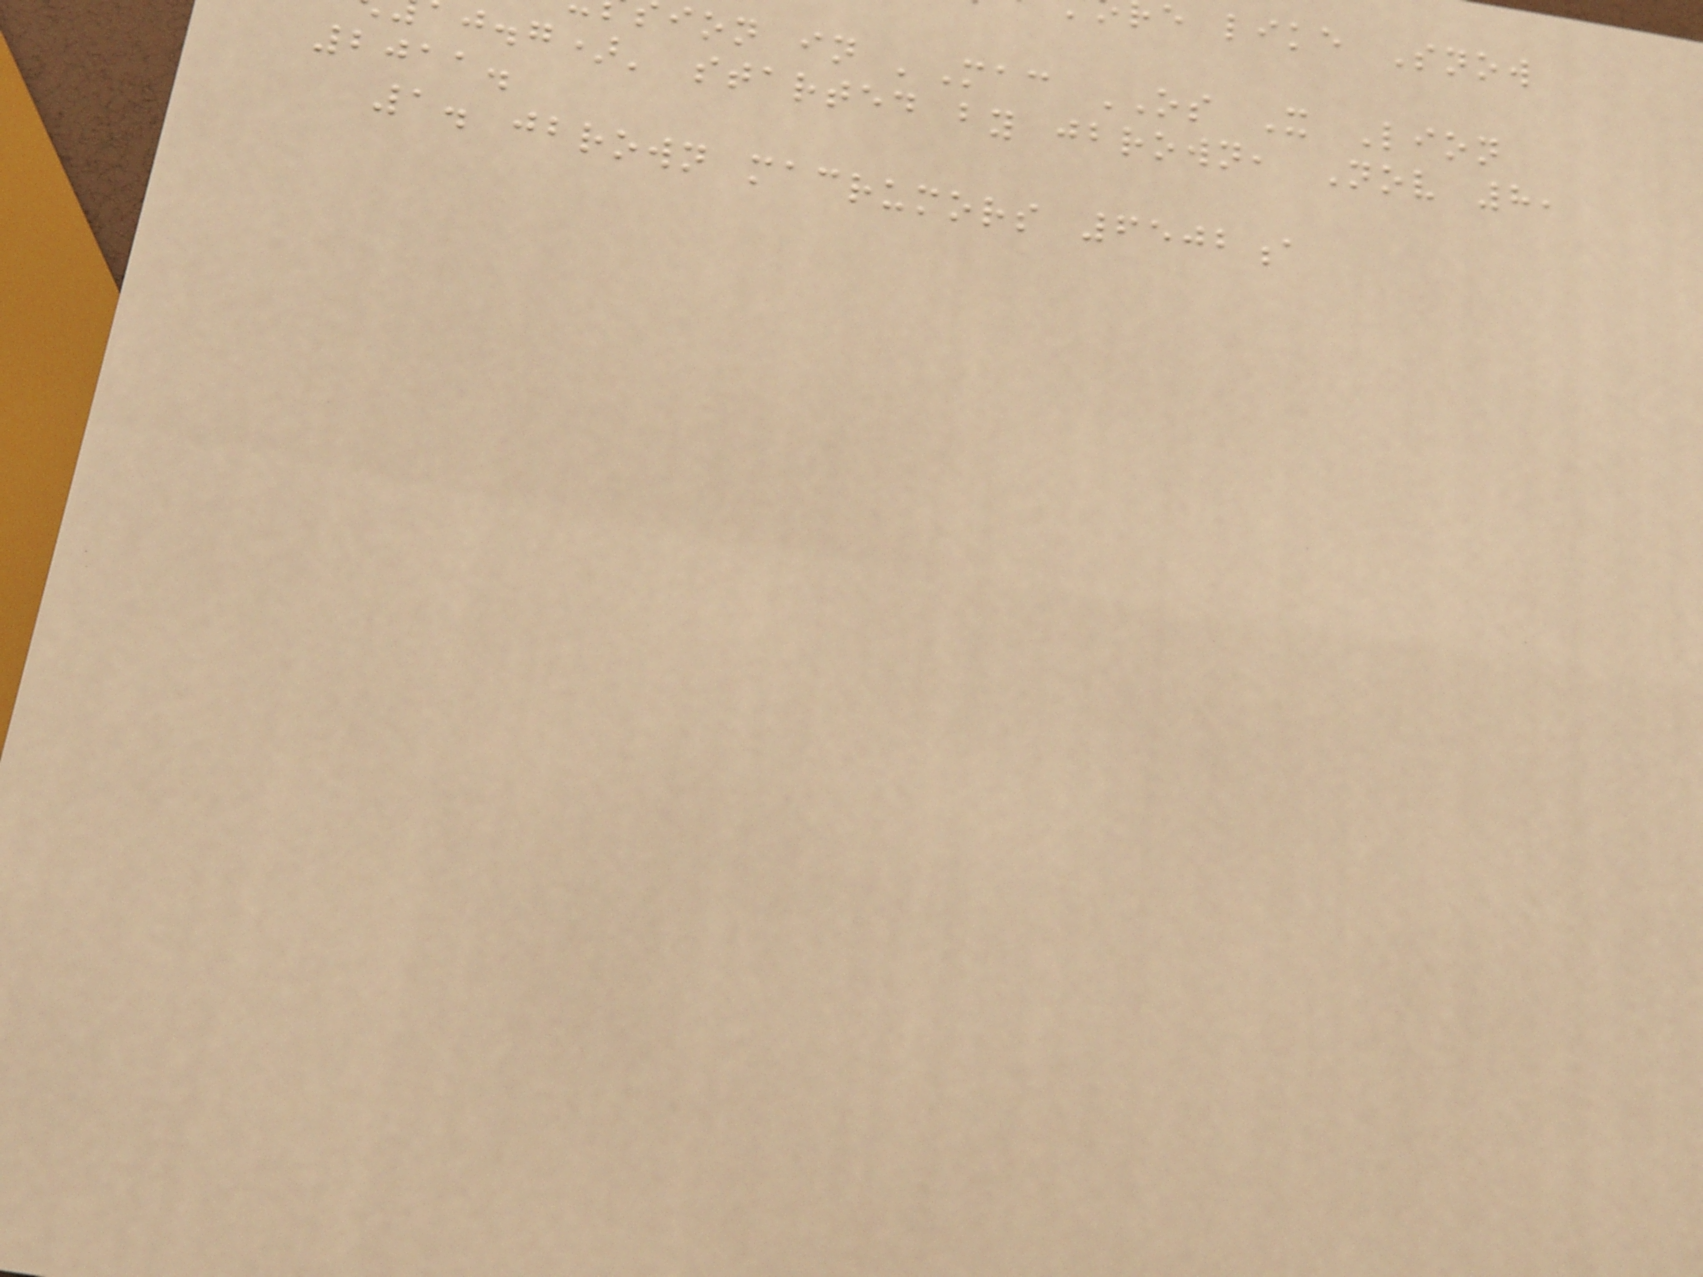e like Snow
ion in 'Mac OS X Lion
j.g)' started by jbrown, Nov 8,
2011.
1. jbrown macrumors 6502a
